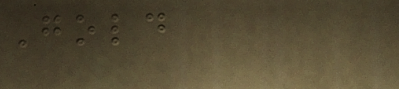Gold
